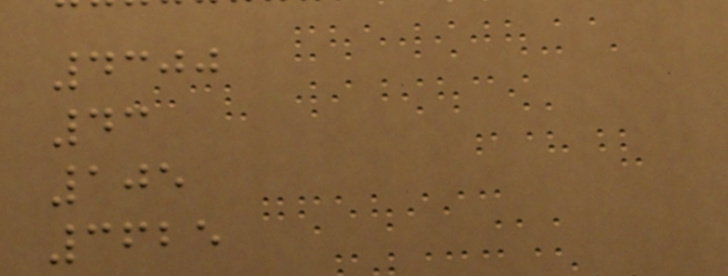4300
43
105
3625
